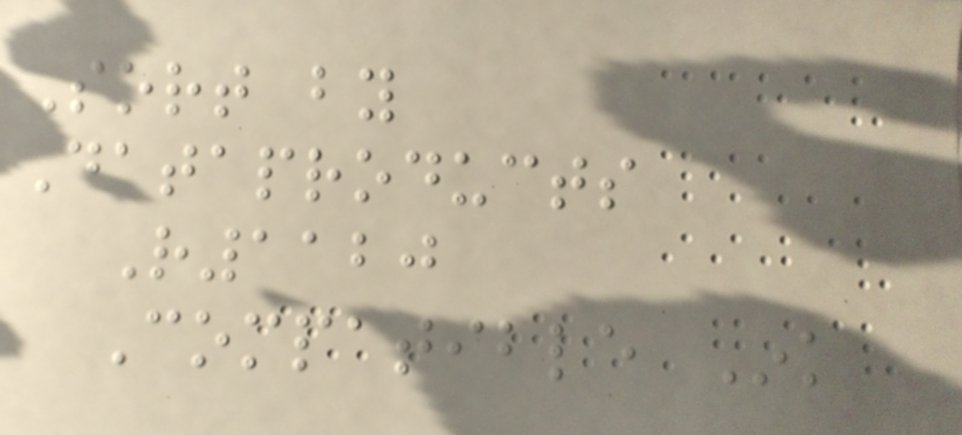Sort by
Dataproducts
R1120
Compatible Ink
